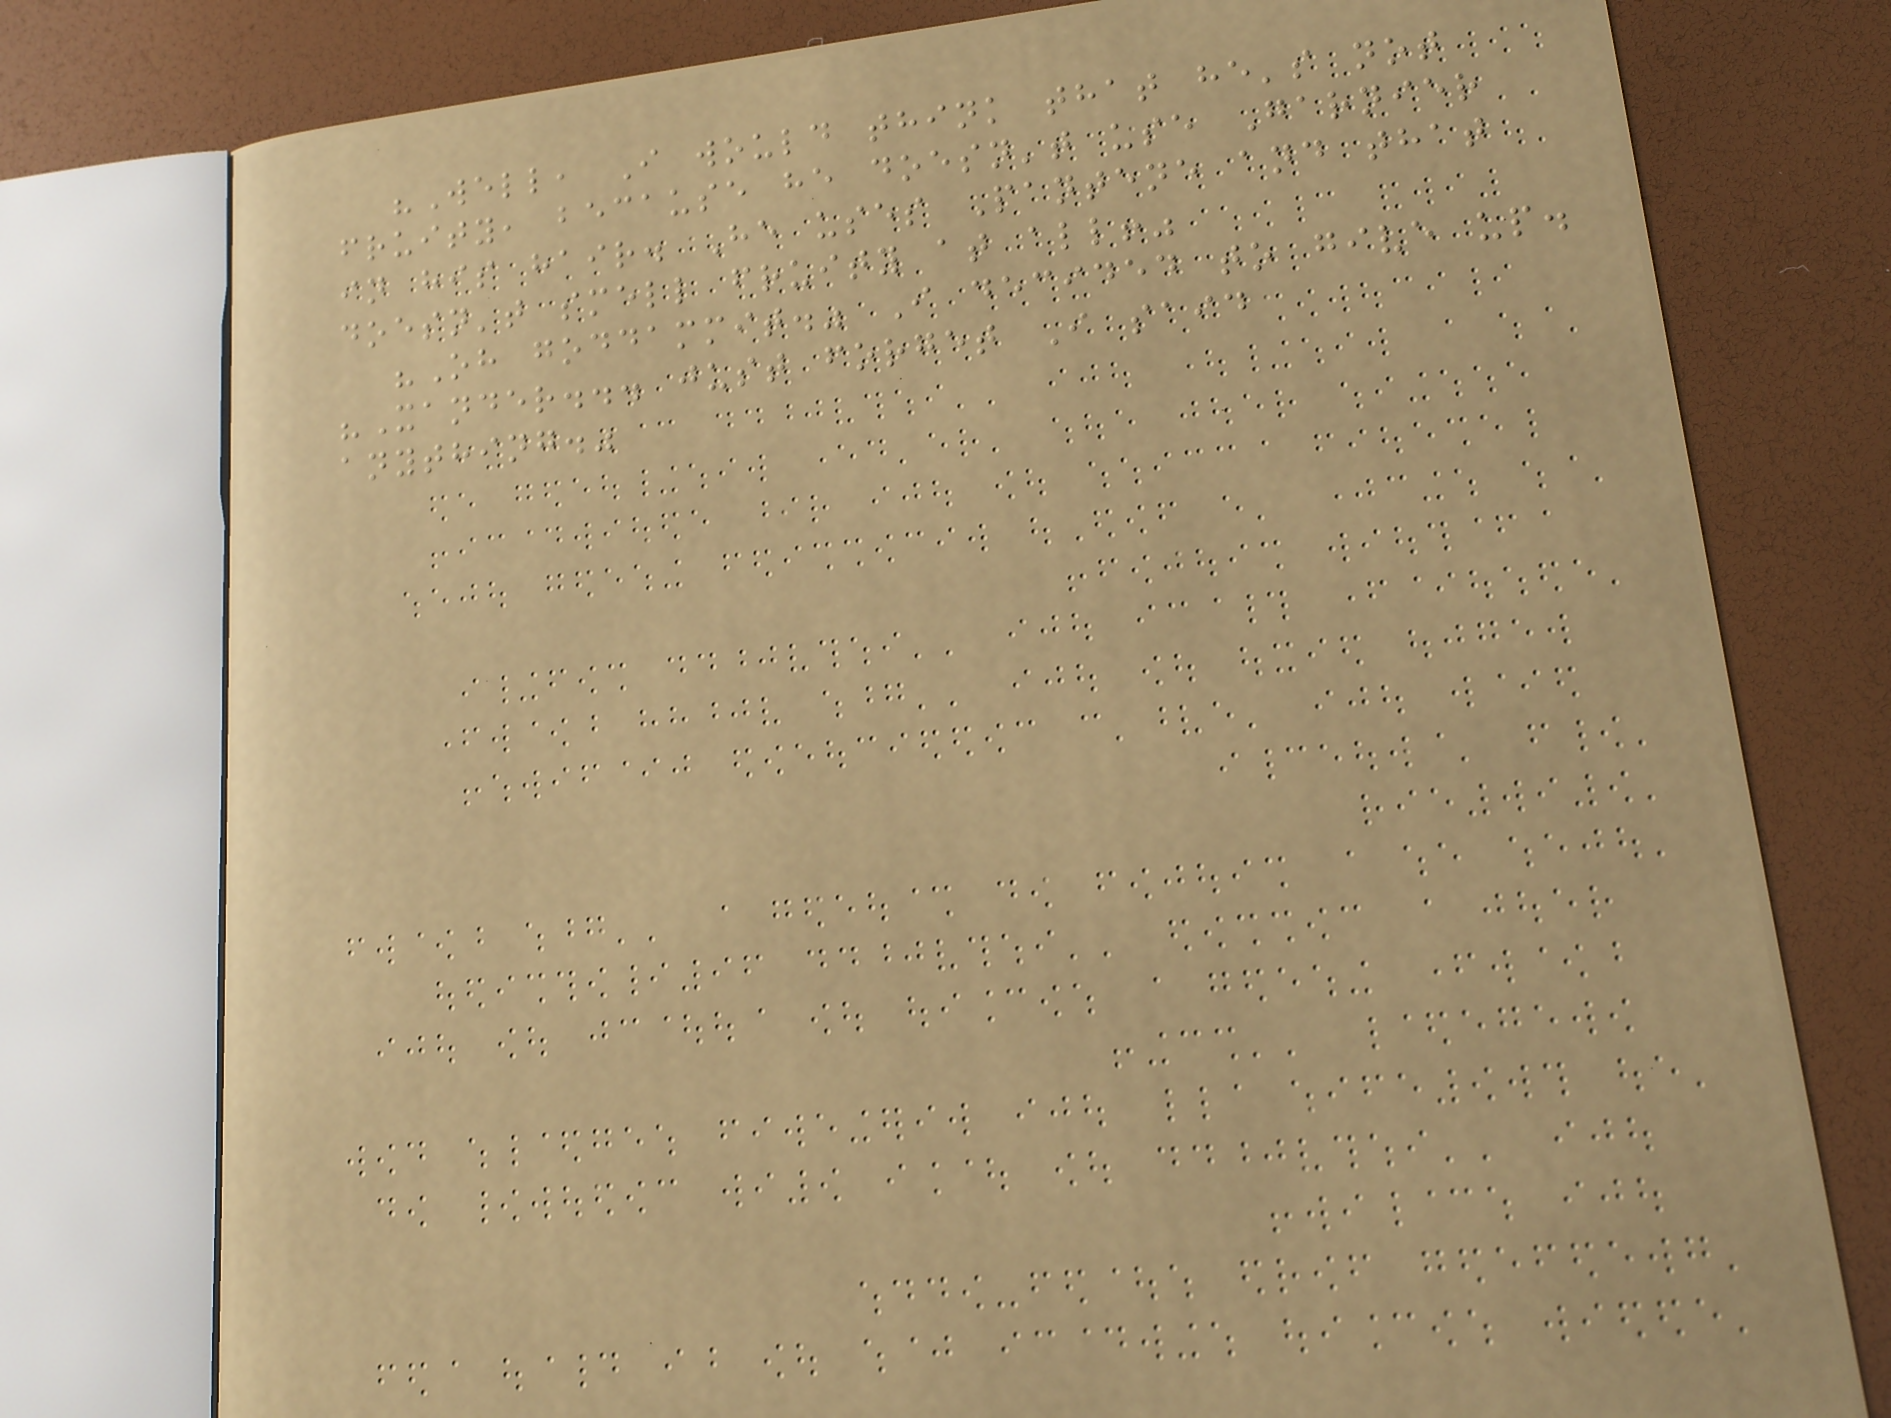"Well, I would think that he's not
fruity, because he doesn't use Garnier
in his hair. He uses Pantene and that
doesn't smell fruity at all!"
"Oh goddammit." I decided to give up.
"Xander... just forget I said
anything."
